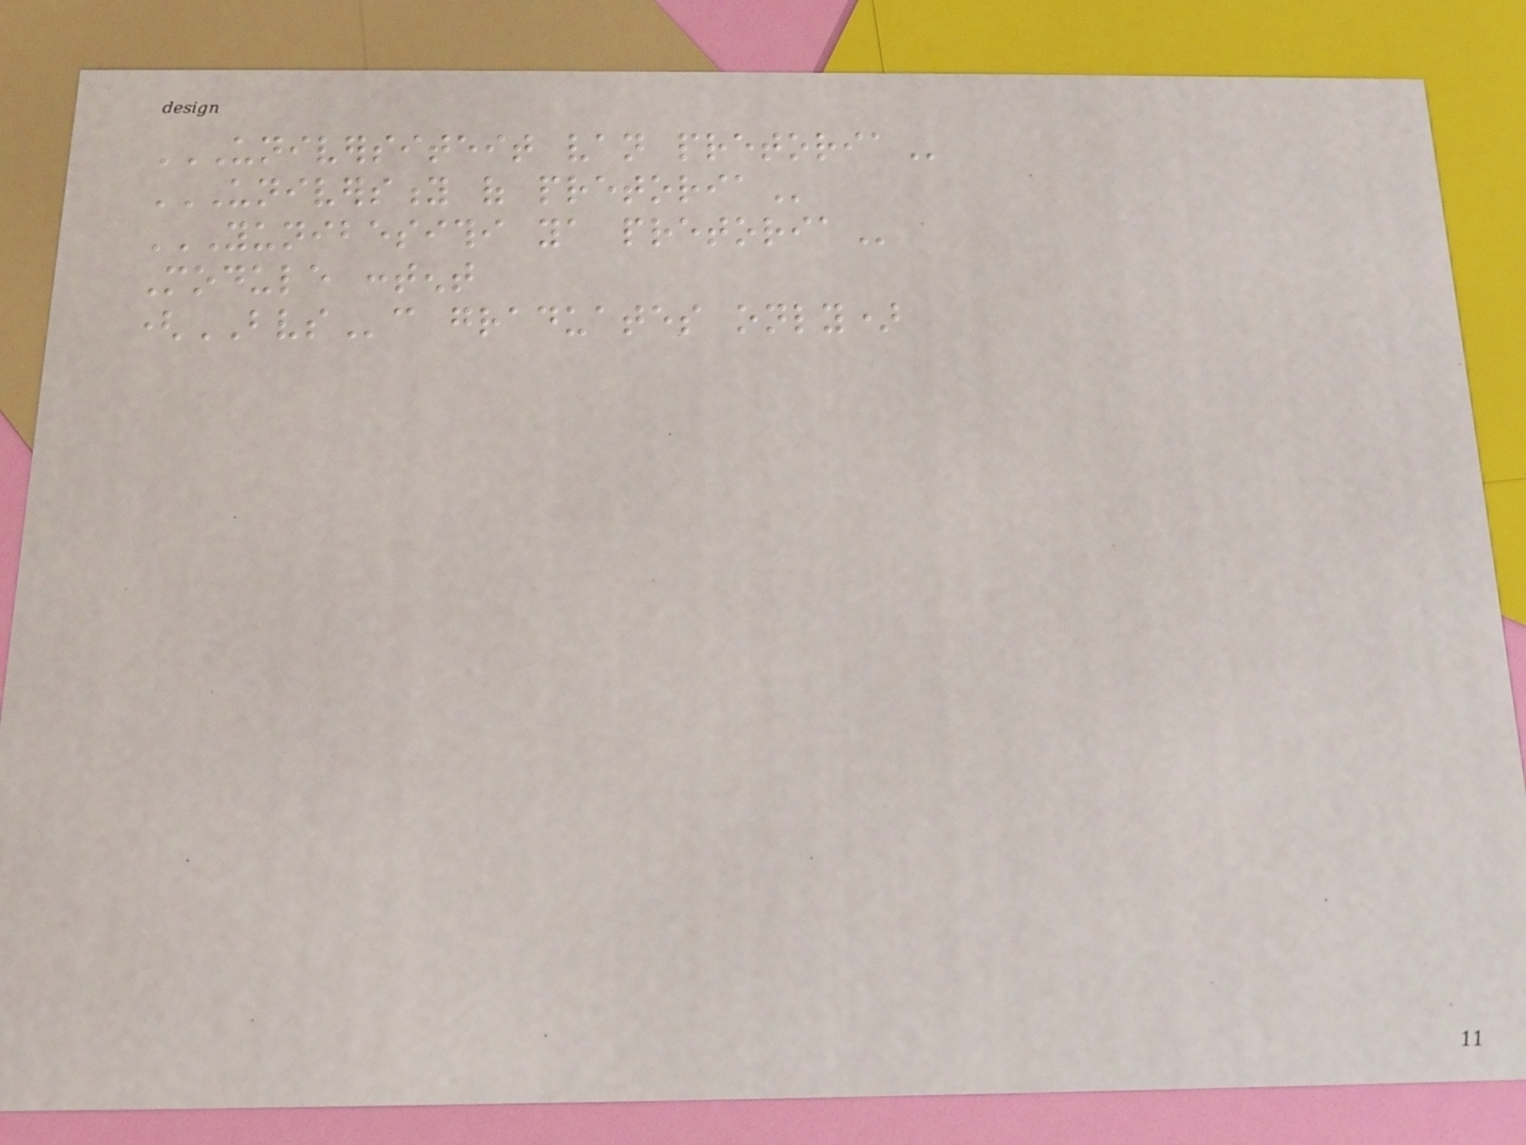UNIVERSITEIT VAN PRETORIA
UNIVERSITY OF PRETORIA
YUNIBESITHI YA PRETORIA
Module content
(BVSc graduates only)
